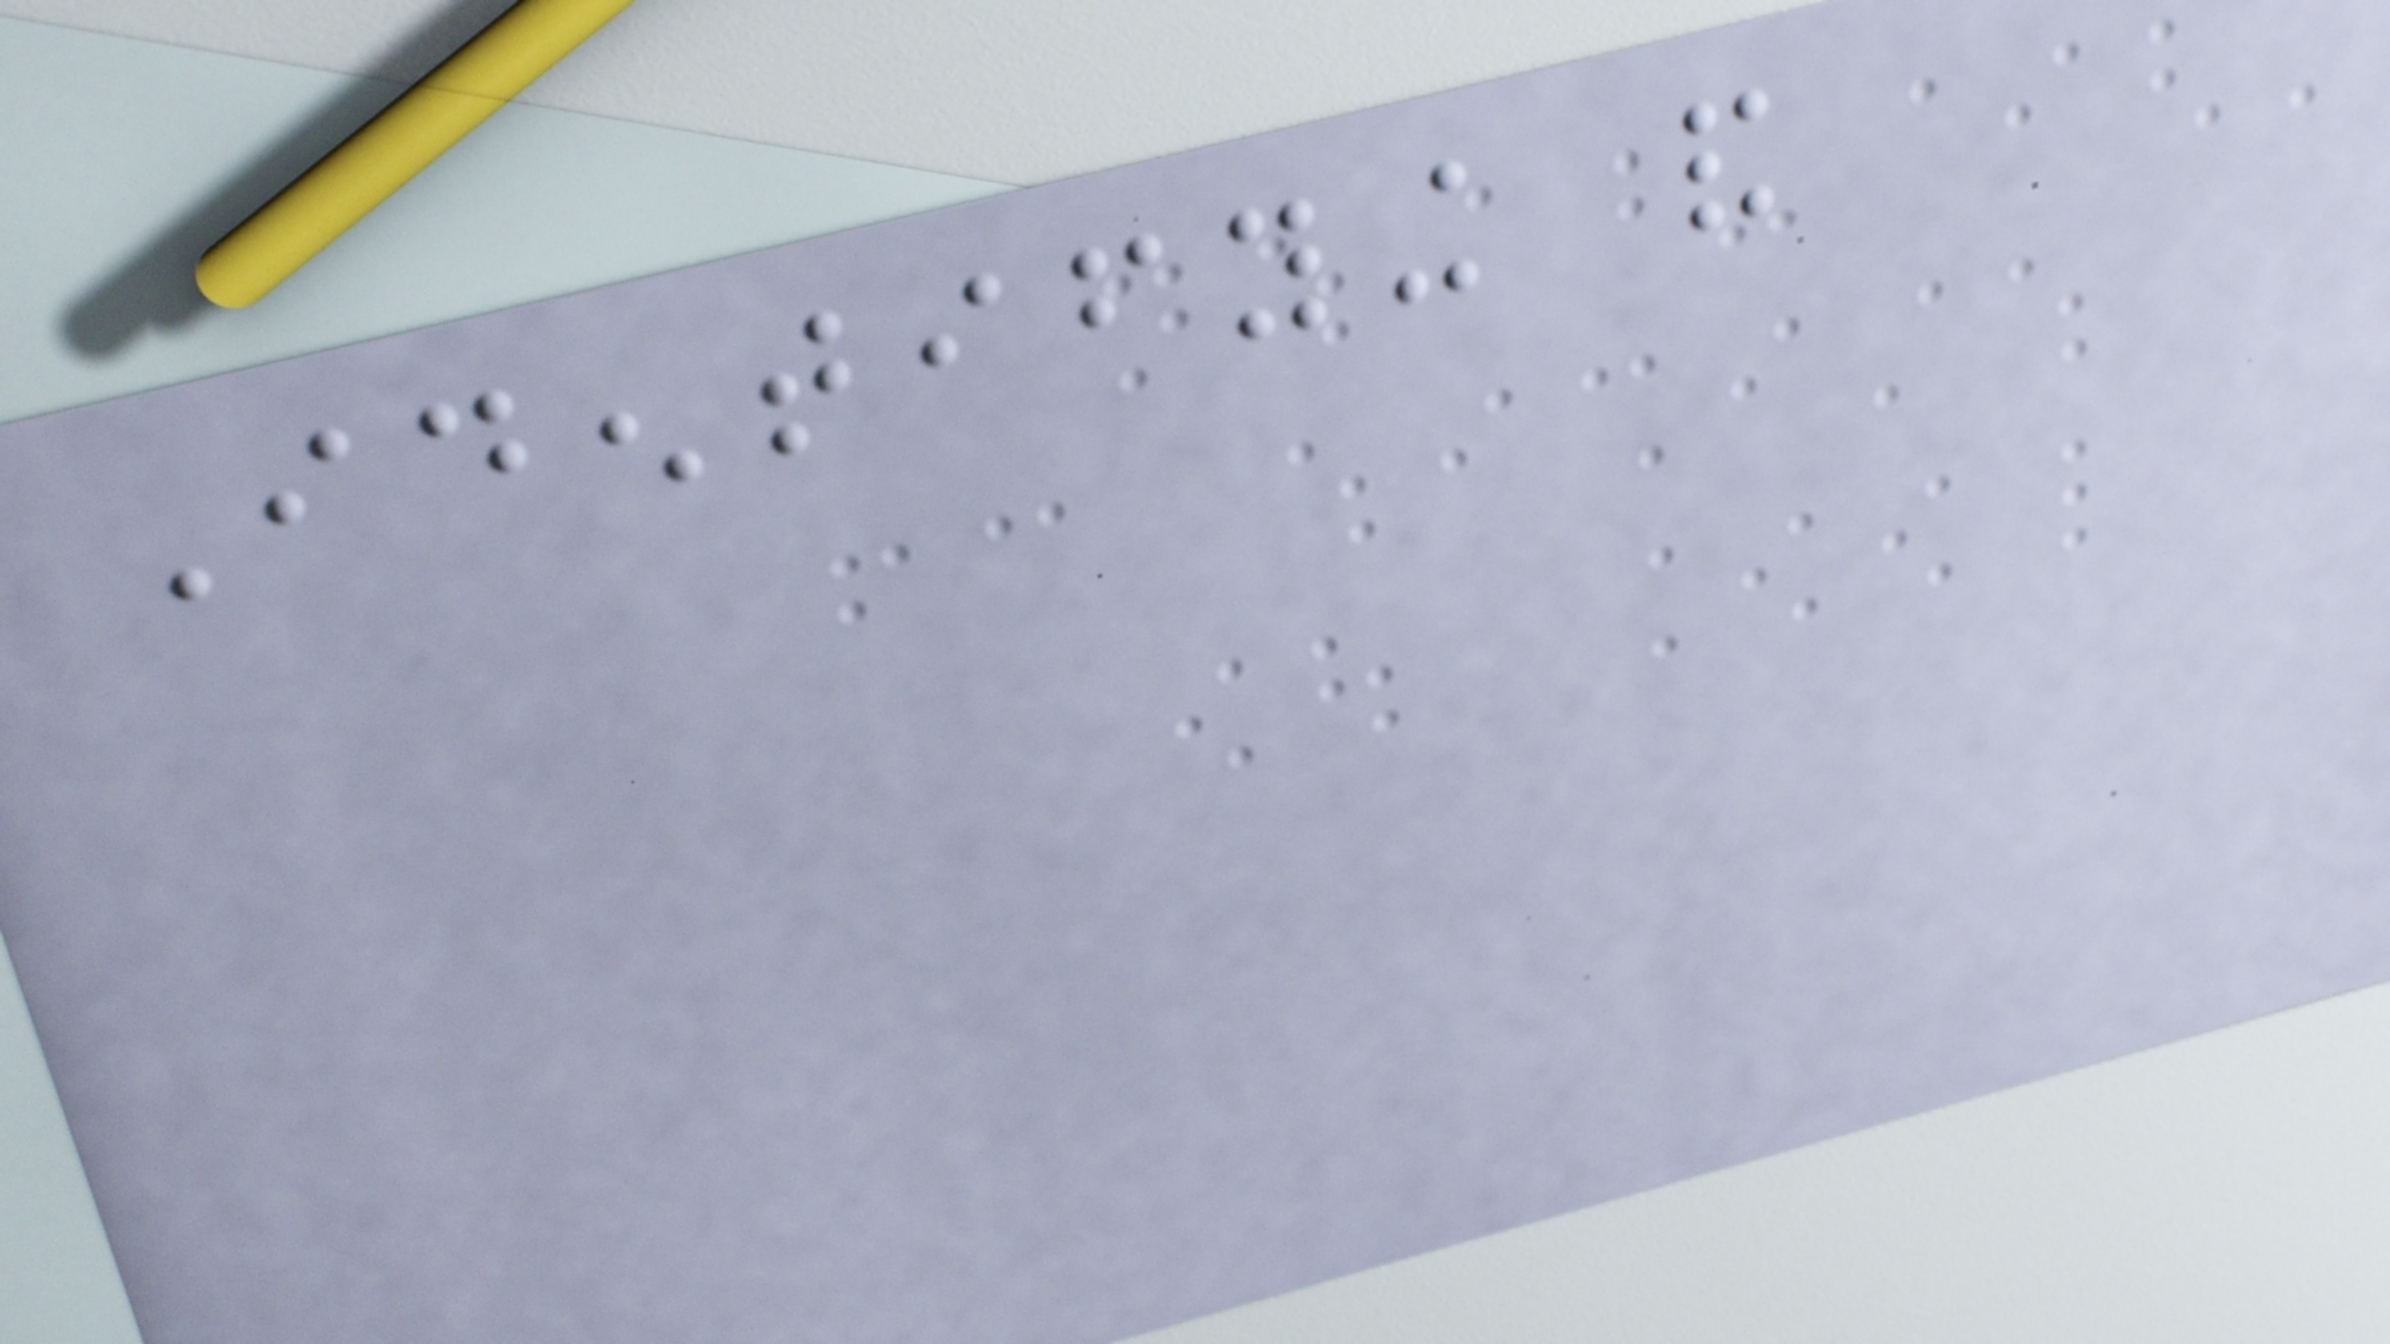Identifying and
